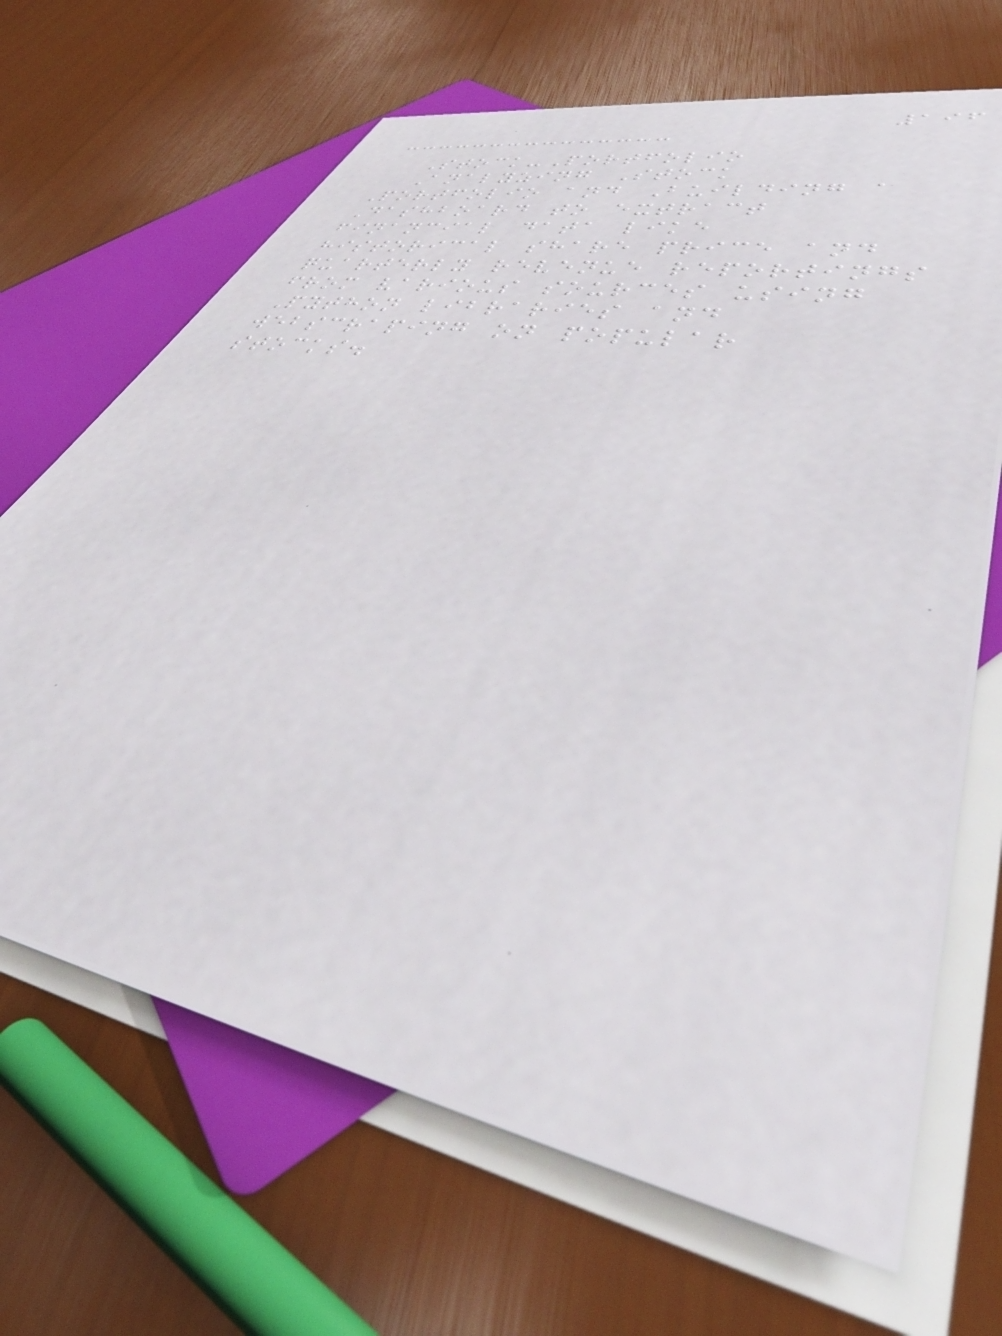196
Stock-Portfolio
Analyzing Stock
Portfolio and Building a
Dashboard to extract
financial data like
historical share price and
quarterly revenue reportings
from various sources using
Python libraries and
webscraping on popular
stocks.
